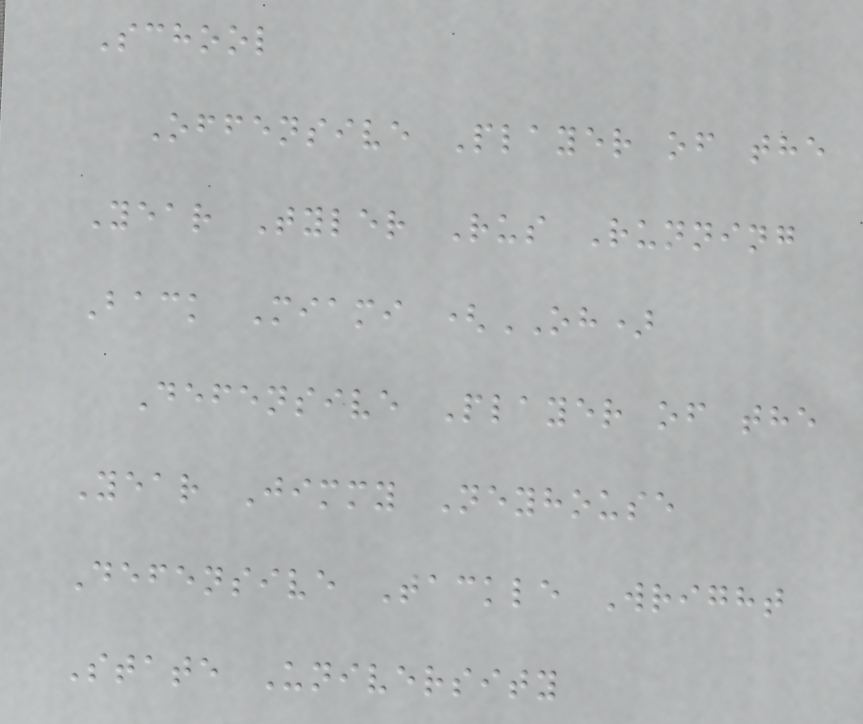School
Offensive Player of the
Year Tyler Rus Running
Back Miami (OH)
Defensive Player of the
Year Jimmy Neyhouse
Defensive Tackle Wright
State University
